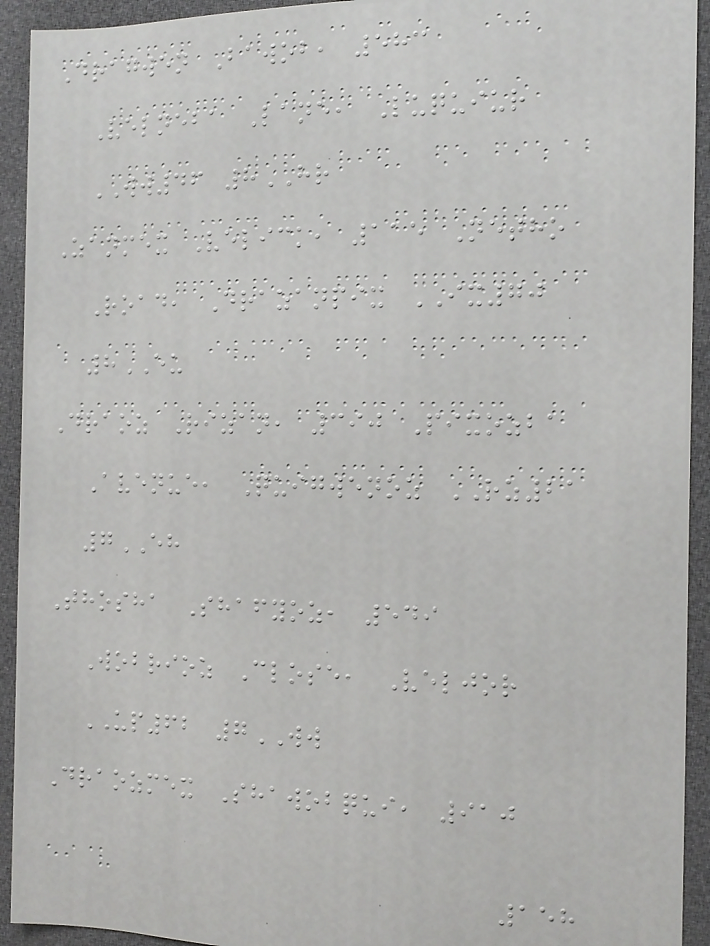Dragwen Bawob, 583
Velneba Lane, Luquiur
WW46 8HR
Zanmex Velick, 115 Netho
Road, Drazanpix IX70
8EU
Draoz Rizan, 390 Pixozba
Avenue, Quigwenoz RZ21
7EH
Thosha Shafyoz, 549
Wobrioz Close, Veljor
UP62 7WW
Draozmex Shawobqui, 910
158
